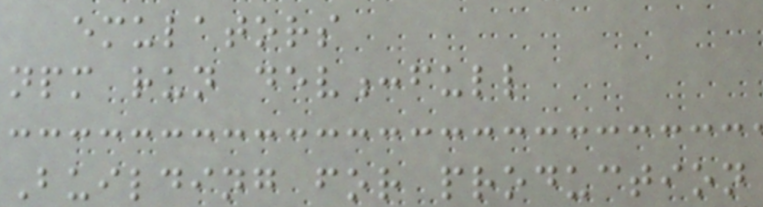emulators
npm run dev:full
Building for production
